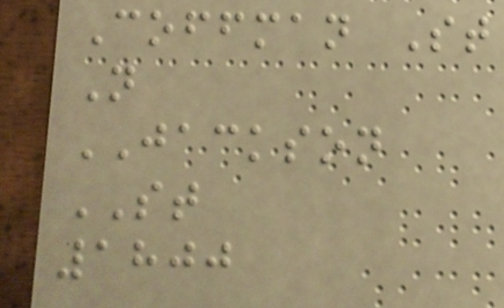Coffman St
N
JACKSON
ST
1800
